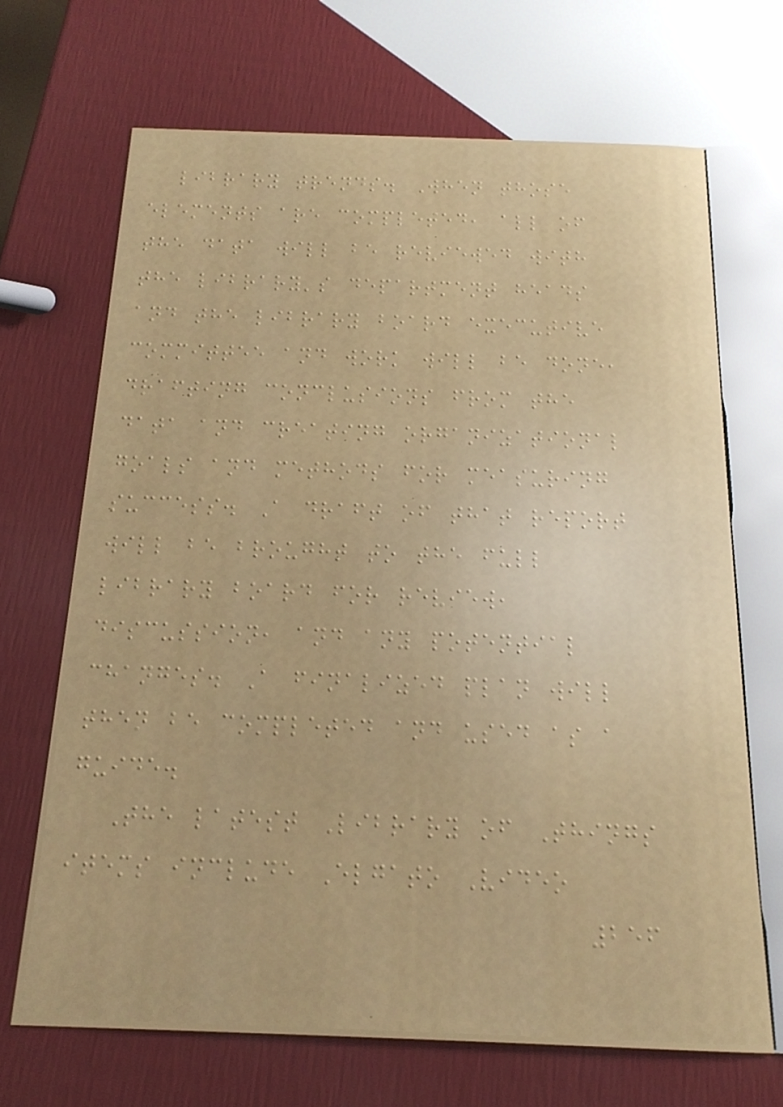library trends. When those
elements are completed, all of
the data will be reviewed with
the library's department heads
and the library board executive
committee and work will be done,
drafting conclusions from the
data and creating organizational
goals and methods for measuring
success. A draft of that report
will be brought to the full
library board for review,
discussion, and any potential
changes. A finalized plan will
then be completed and used as a
guide.
The latest Library of Things
items include Elgato Video
256
